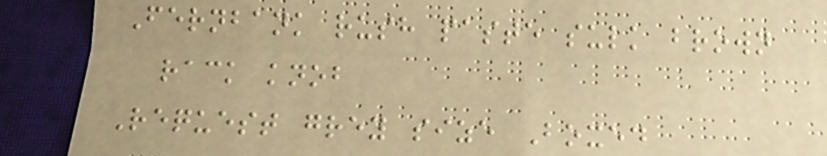Fernbank rush paste sulk brown
rack knob
Request grey size Boxed
